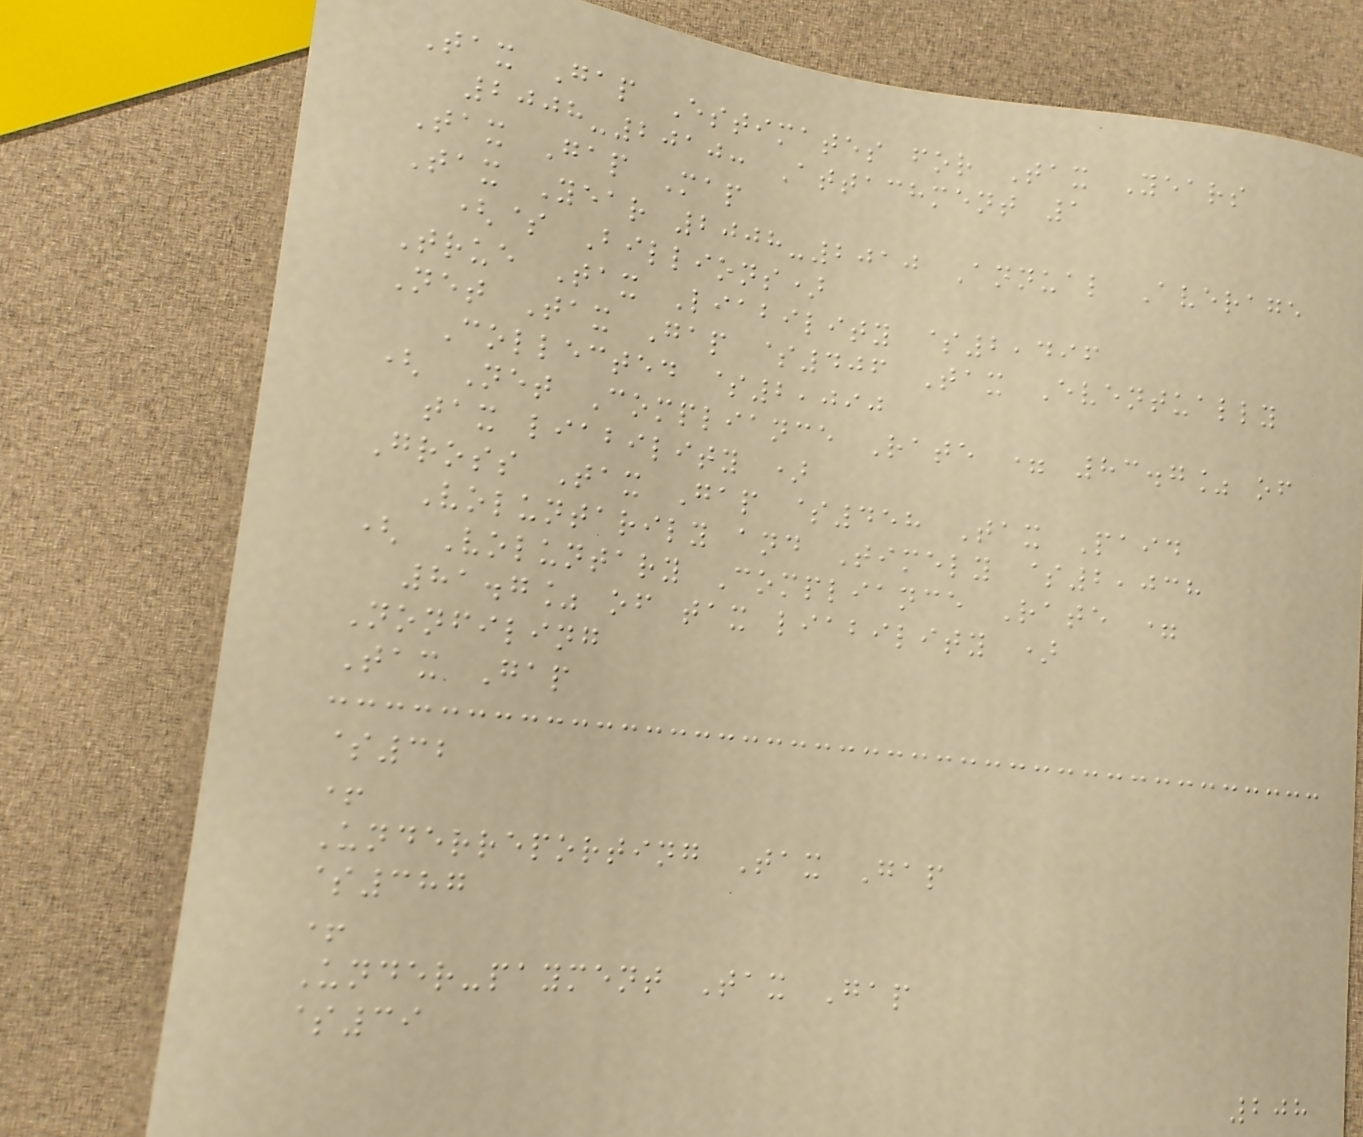Tax Gap Estimates for Tax Years
2008-2010: Attachment 1
Tax Gap Map
Tax Year 2008-2010 Annual Average
($ Billions)
True Tax Liability $2,496
Net Tax Gap $406 Tax Eventually
Collected $2,090
( Net Compliance Rate = 83.7% of
tax liability )
Gross Tax Gap $458 Tax Paid
Voluntarily and Timely $2,038
( Voluntary Compliance Rate =
81.7% of tax liability )
Nonfiling
Tax Gap
$32
+
Underreporting Tax Gap
$387
+
Under-payment Tax Gap
$39
208
